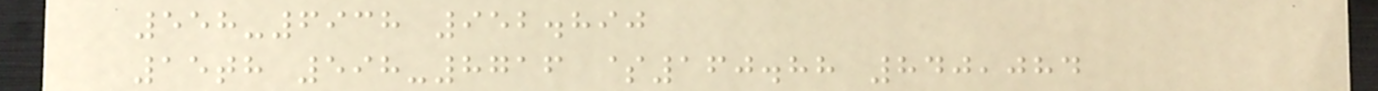558-6938 952.890
15th 598-8716 $160.88 840,084
